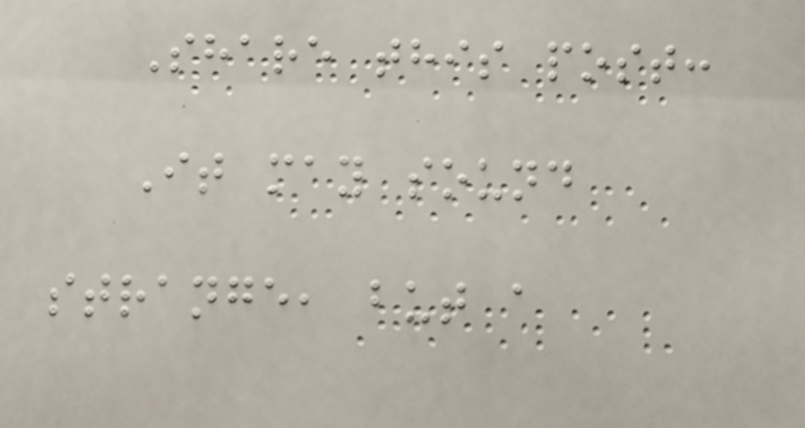Share this post:
It may sound
strange, but a
